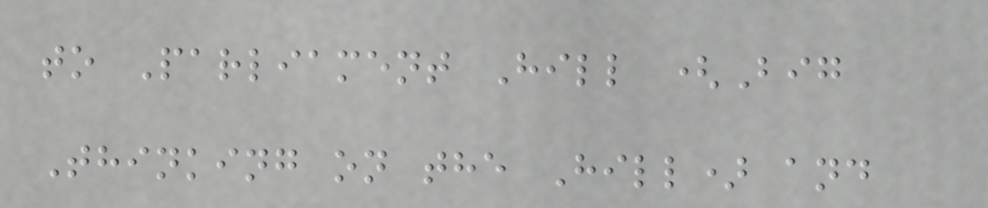to Parliament Hill (Big
Thinking on the Hill) and
